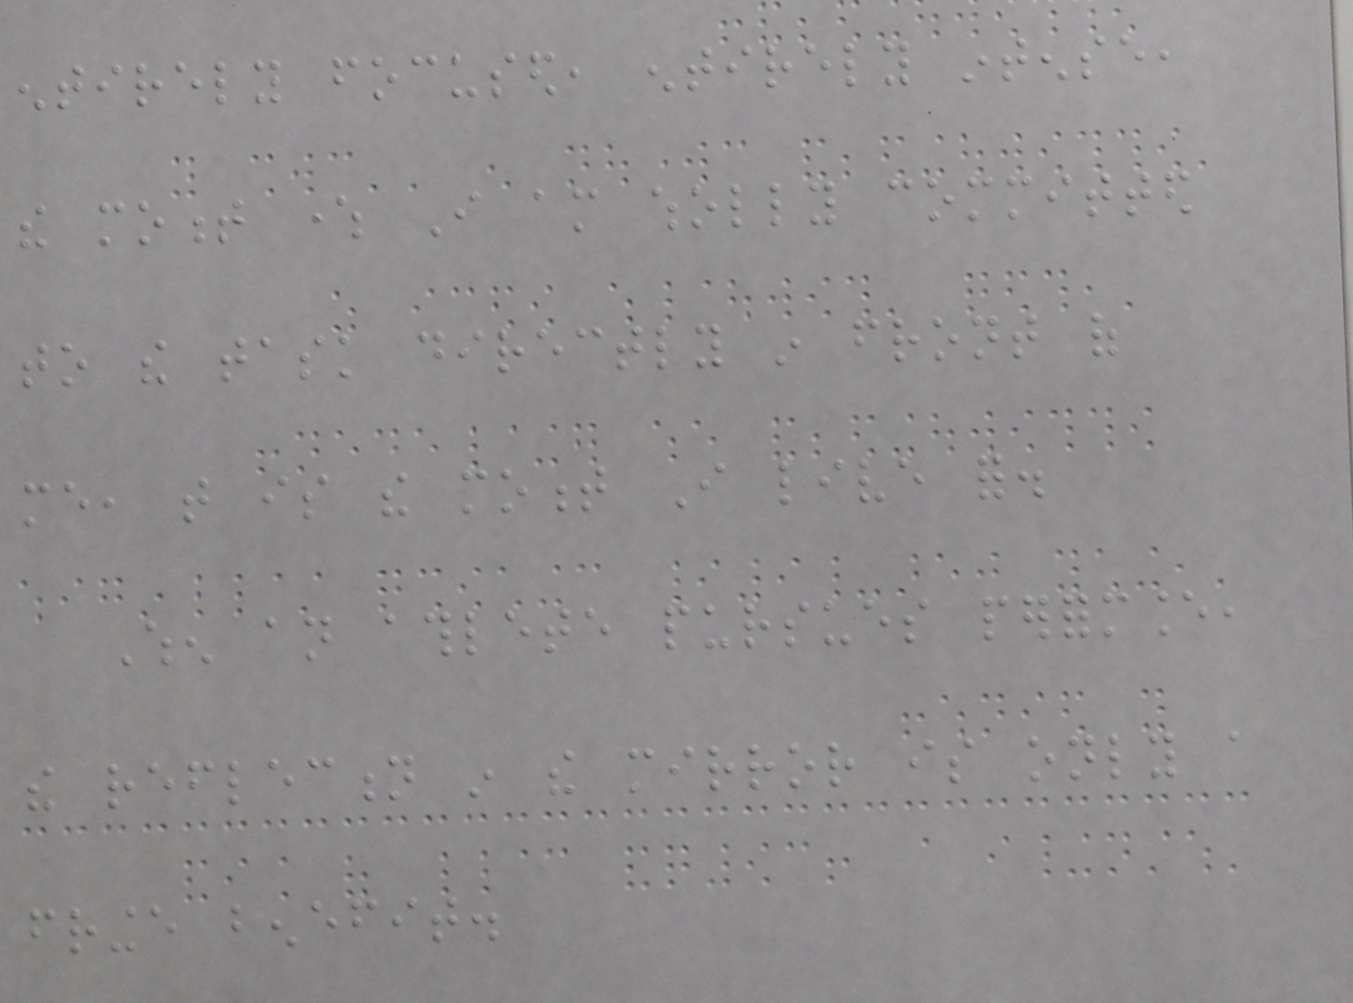entirely focused, entirely intense,
the moment where I am wholly committed
to the task directly in front of
me, that is the moment I live for.
When an athlete pursues performance,
the reflection in the mirror is only a
fringe benefit.
